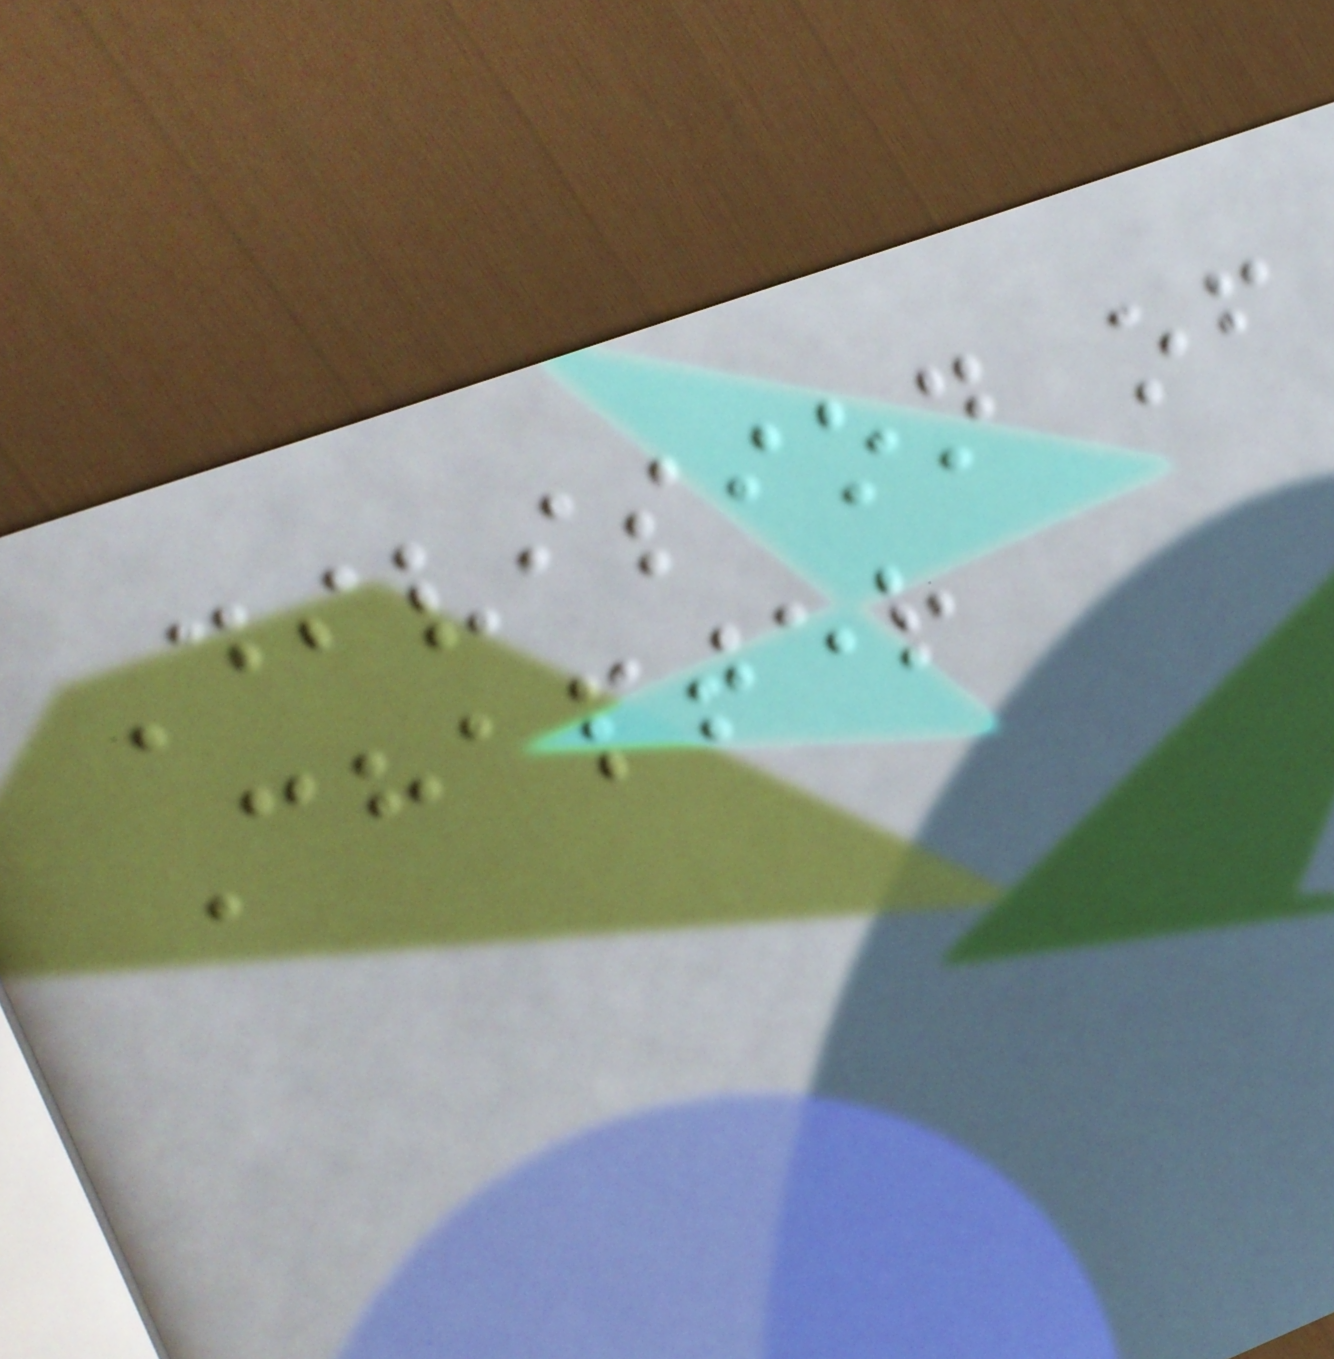Division of
Chapter
